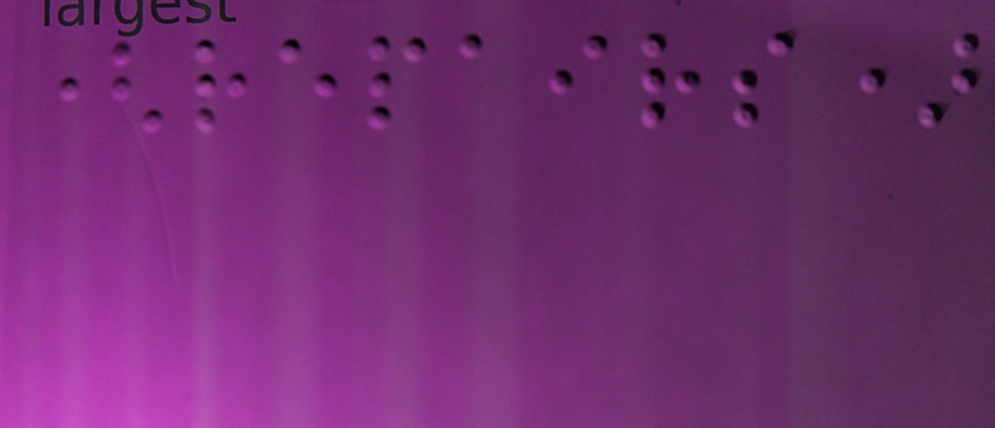(repairs)
